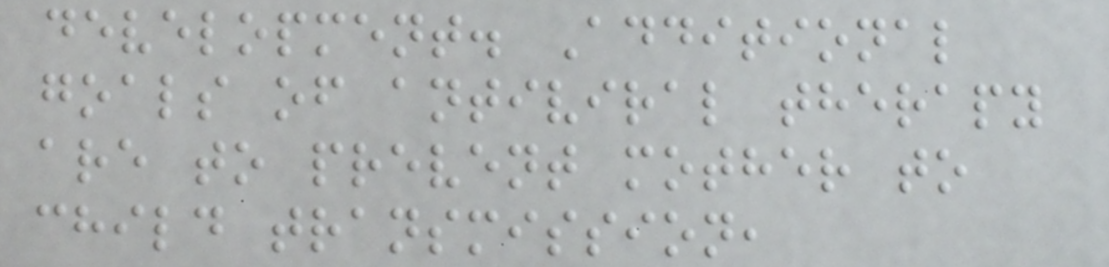development. Additional
goals of antiviral therapy
are to prevent mother to
child transmission,
